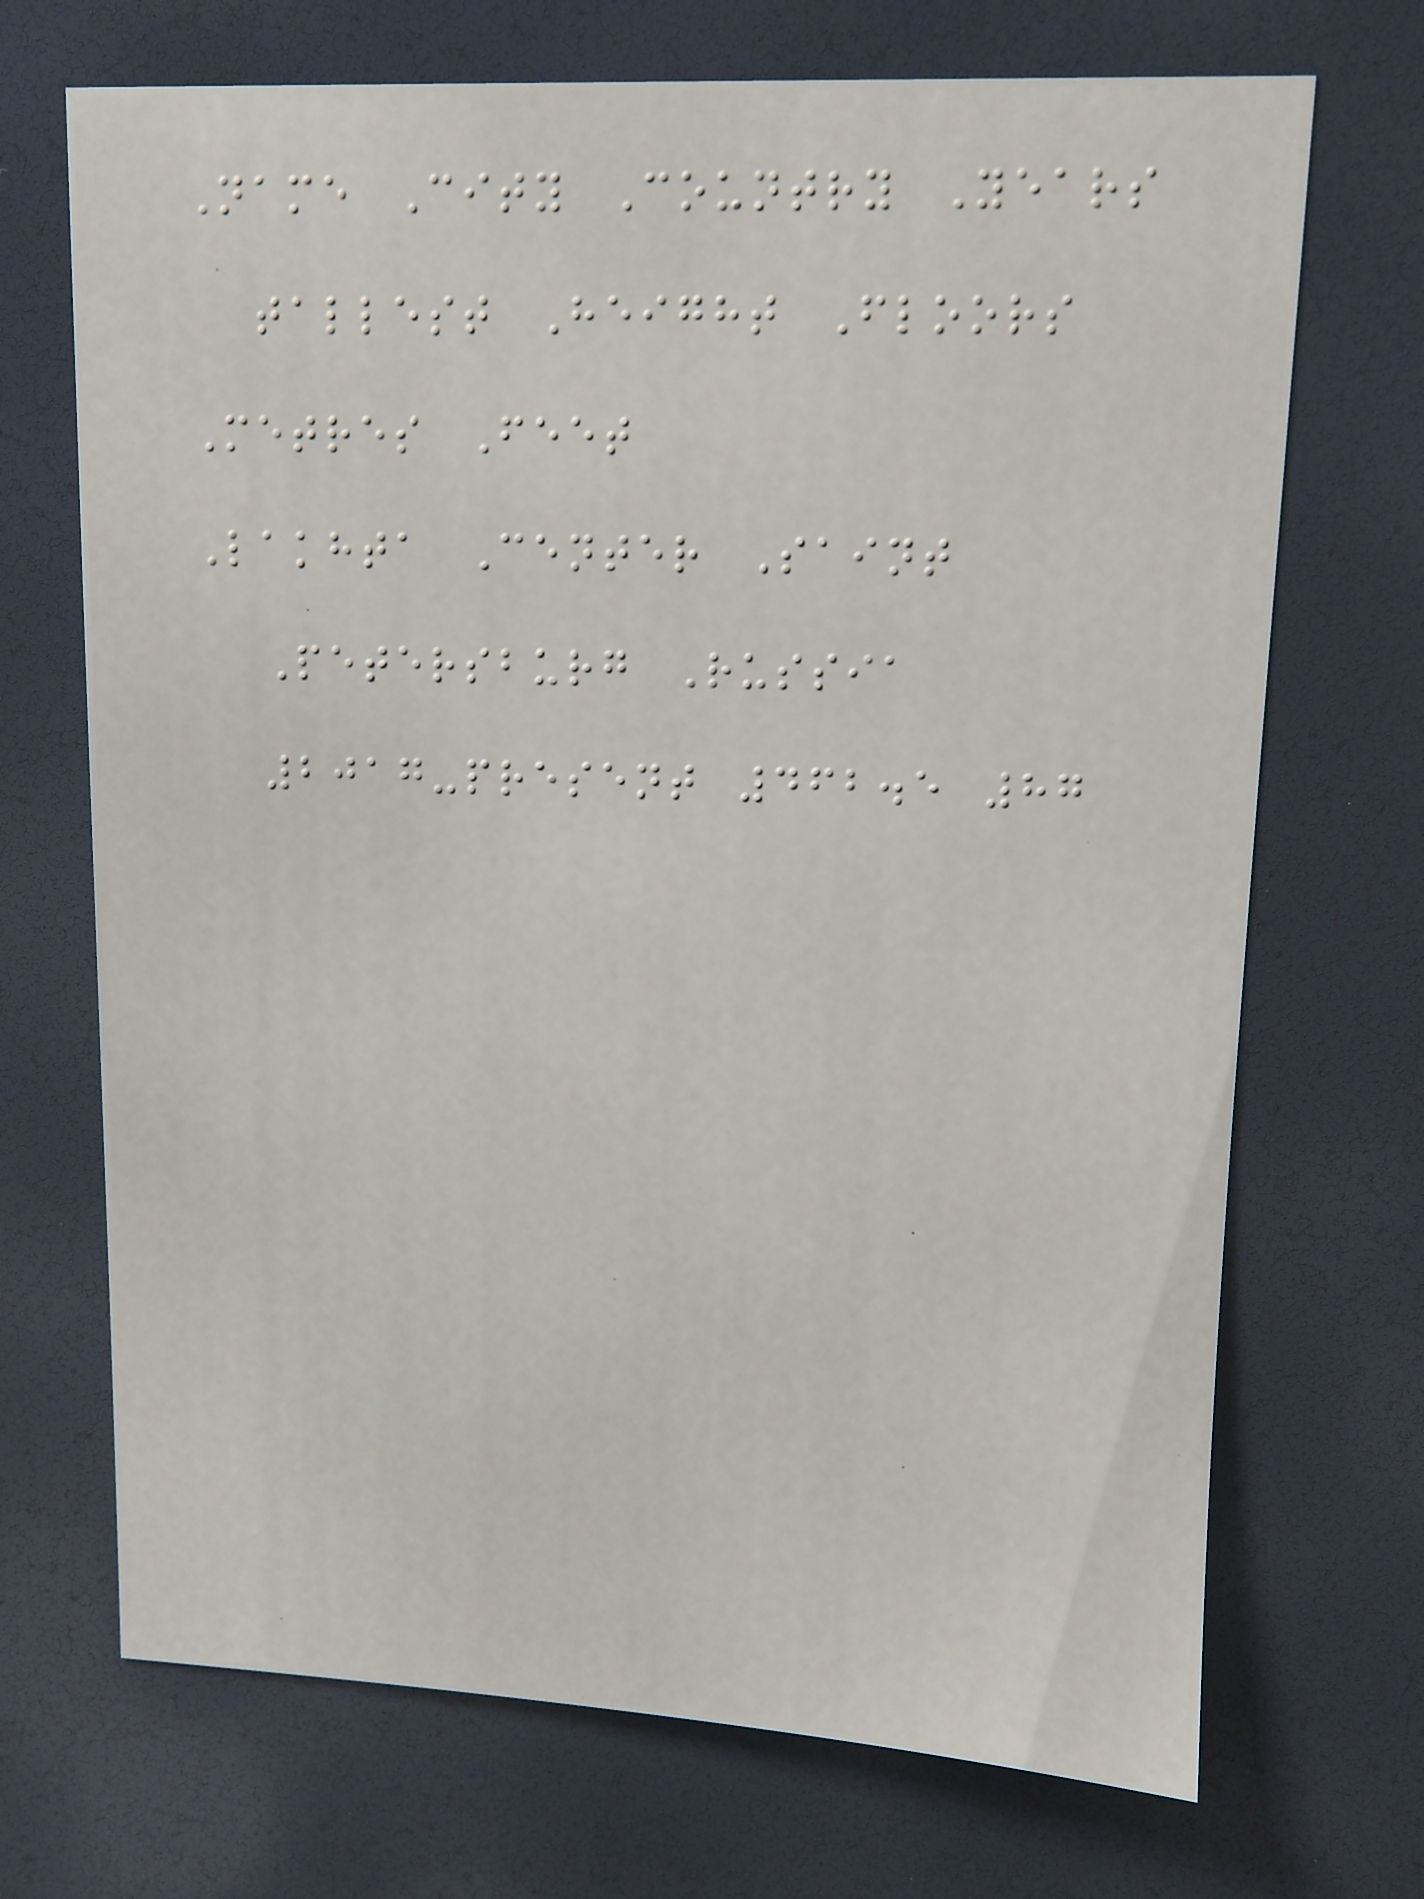Name City Country Years
tallest Height Floors
Metres Feet
Lakhta Center Saint
Petersburg Russia
2017-present 462.5 87
